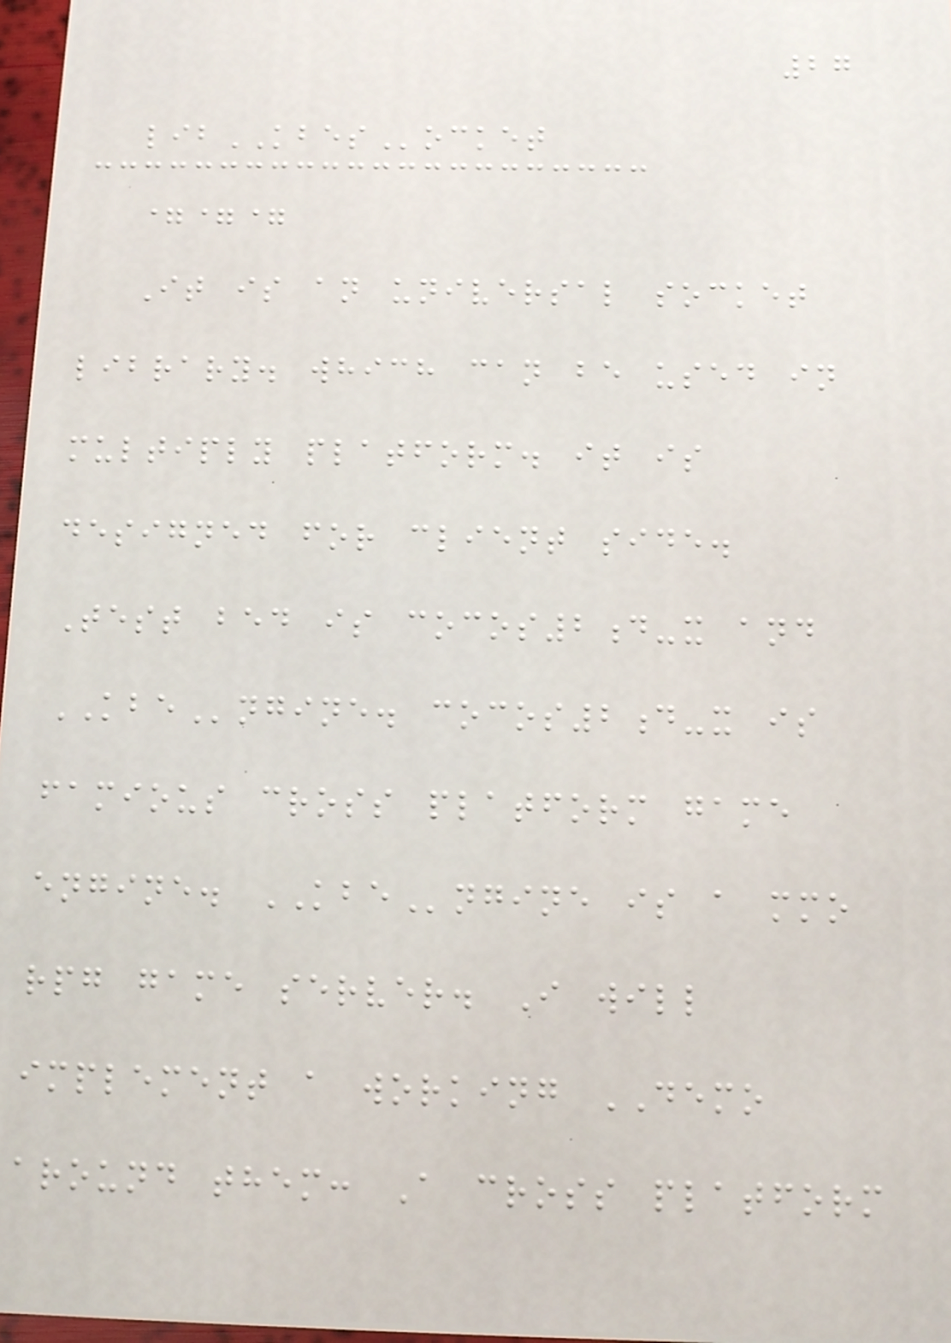27
libKBESocket
===
It is an universal socket
library. which can be used in
multiply platform. it is
designed for client side.
Test bed is cocos2d-x and
KBEngine. cocos2d-x is
famious cross platform game
engine. KBEngine is a mmo
rpg game server. I will
implement a working DEMO
around them: A cross platform
